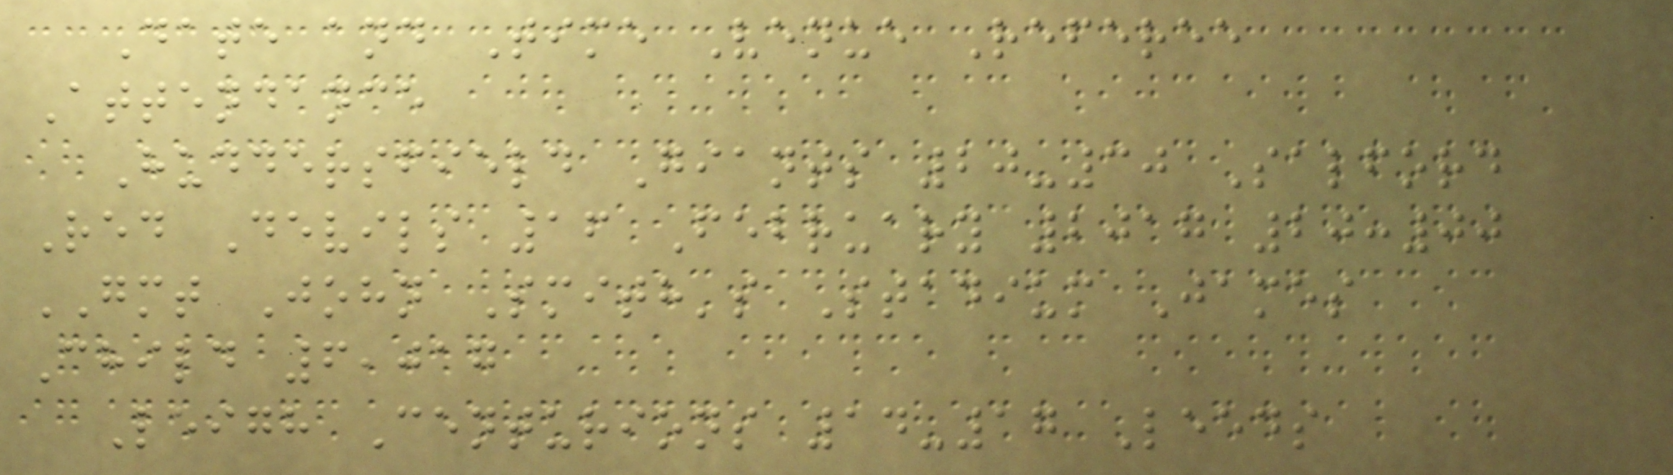Date and Time Venue Referee
Attendance
Huddersfield Giants 20-30 Salford
Red Devils 16 February 2017 20:00
GMT John Smith's Stadium James
Child 6,017
Leigh Centurions 14-17 Leeds
